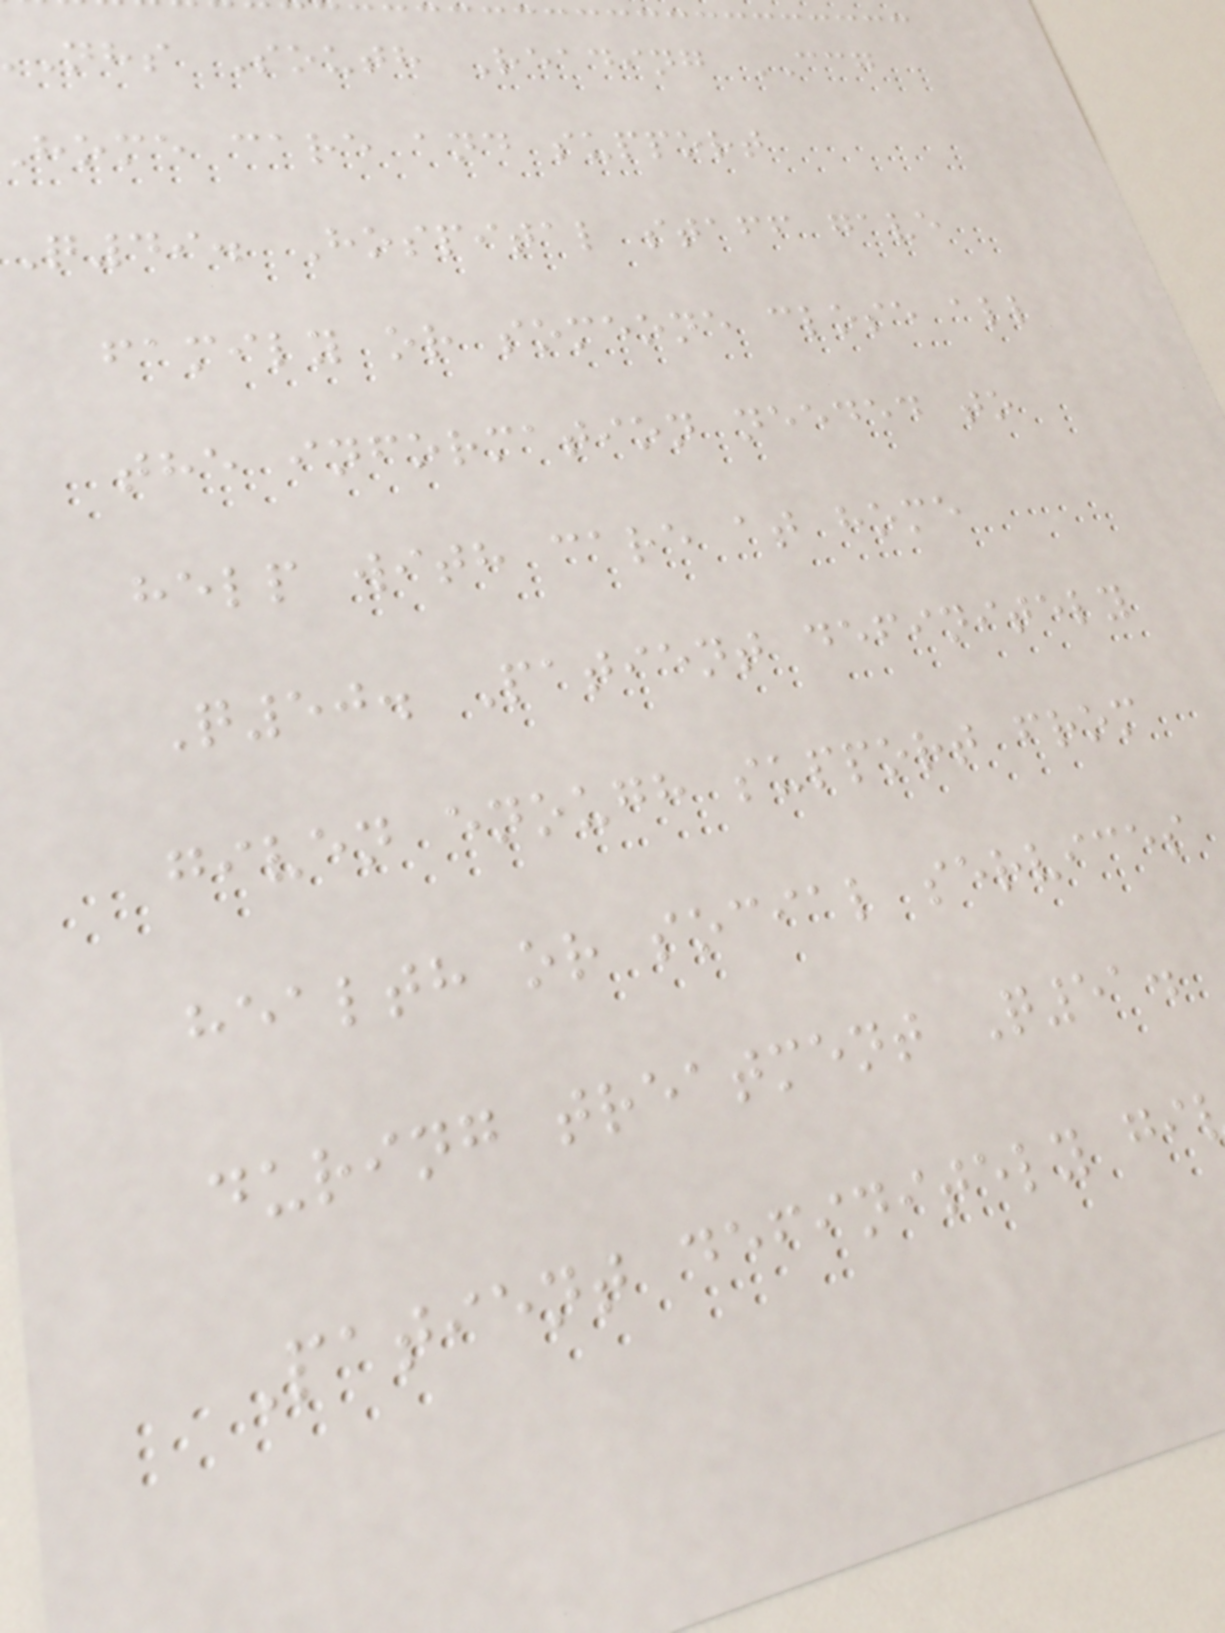nhs South Reading CCG
home care and support
Q49. Hospital staff gave
family or someone close all
the information needed to
help with care at home
Q50. Patient definitely
given enough support from
health or social services
during treatment Q51.
Patient definitely gi
